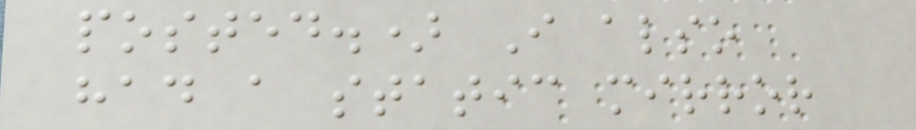posted.) I also
had a static mirror
